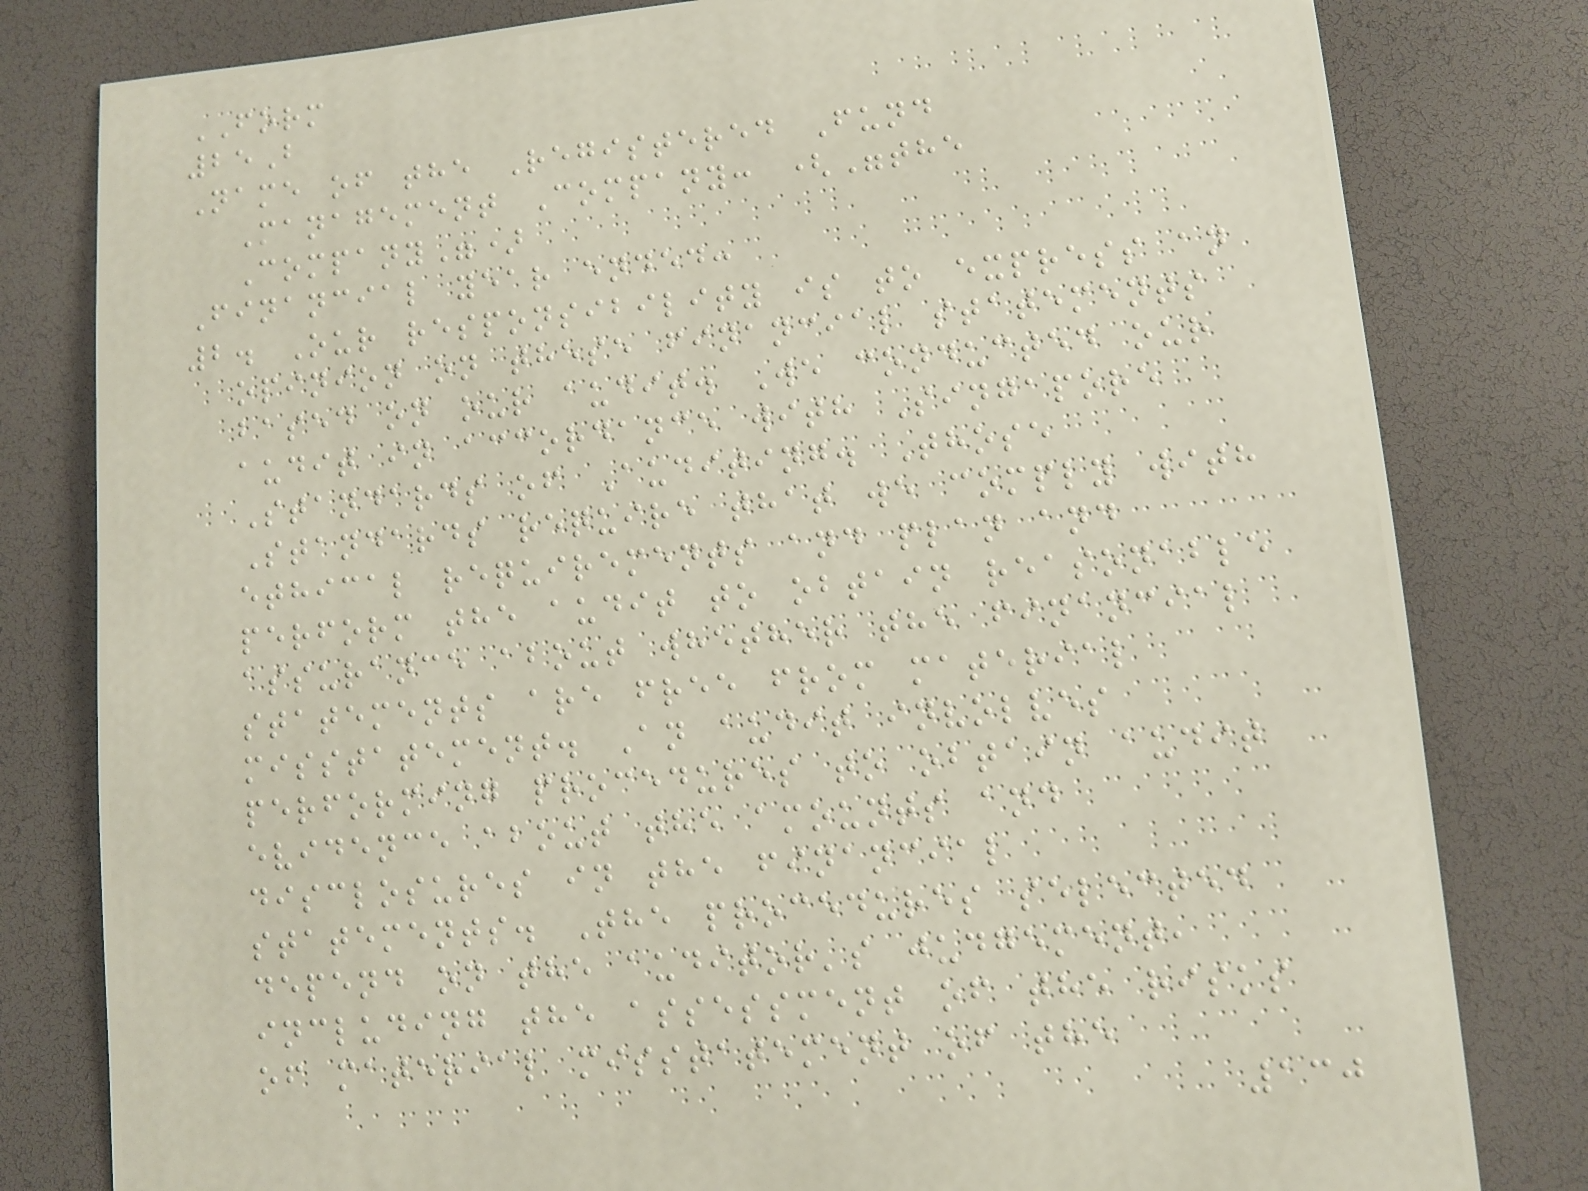FORM
25B
Name of the Registered Fund
Management Company: ("the
Company")
Financial year ended:
2. Our responsibility is to express an
opinion on these financial statements
based on our audit. We conducted our
audit in accordance with Singapore
Standards of Auditing. Those
Standards require that we comply with
ethical requirements and plan and
perform the audit to obtain reasonable
assurance about whether the financial
statements are free from material
misstatement. An audit involves
performing procedures to obtain audit
evidence about the amounts and
disclosures in the financial
statements. The procedures selected
depend on the auditor's judgement,
including the assessment of the risks
of material misstatement of the
130
